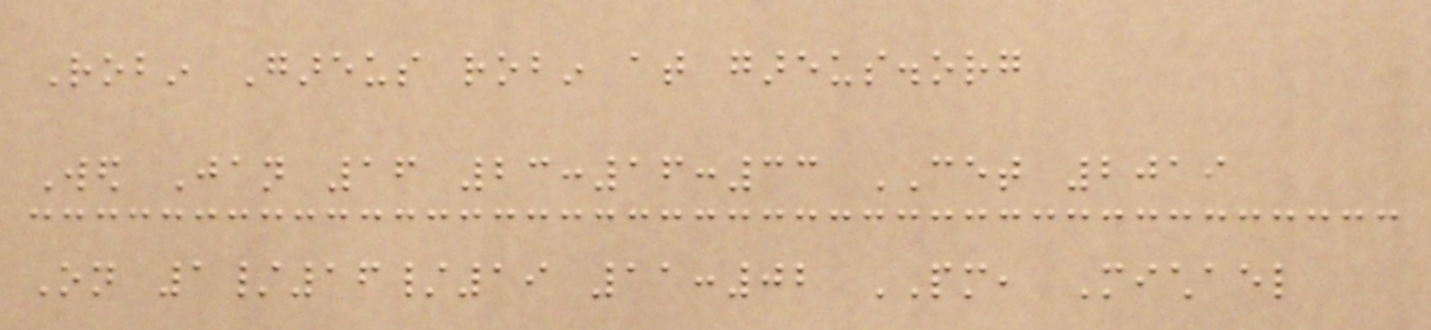Robin Gareus robin at gareus.org
Wed Jan 16 23:16:33 CET 2019
On 1/16/19 11:02 PM, Michael
